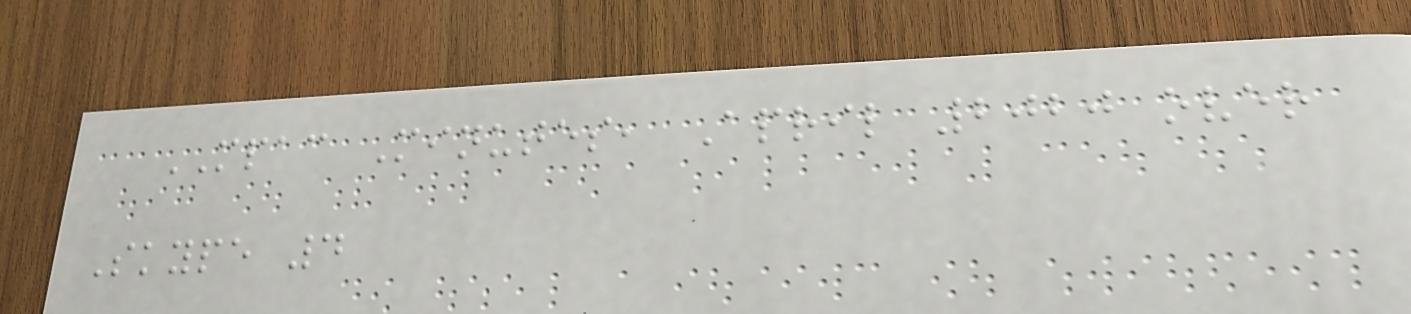MPAC Minutes, April 2020 over
Skype 4
